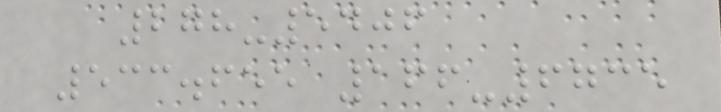278-5406
533.655 166-6735
